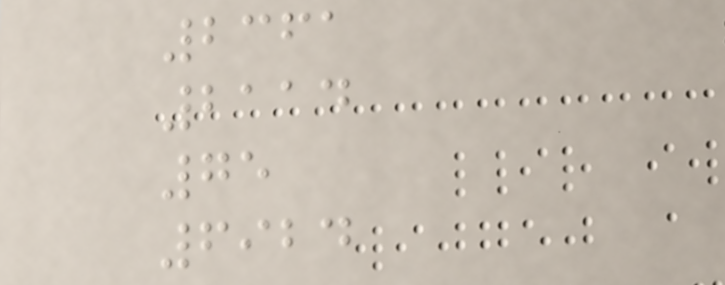2361
2114
75
6924
